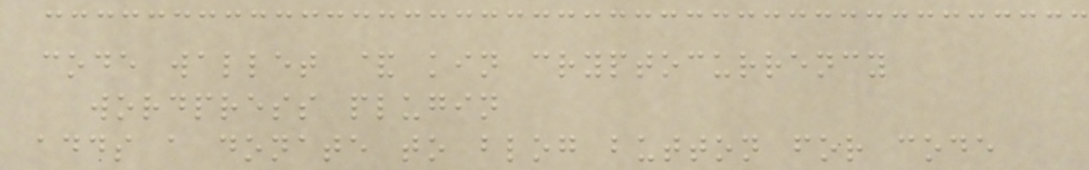code wallet & kin cryptocurrency
wordpress plugin
adds a donate to blog button for code
